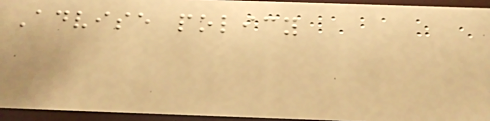Advise policy
